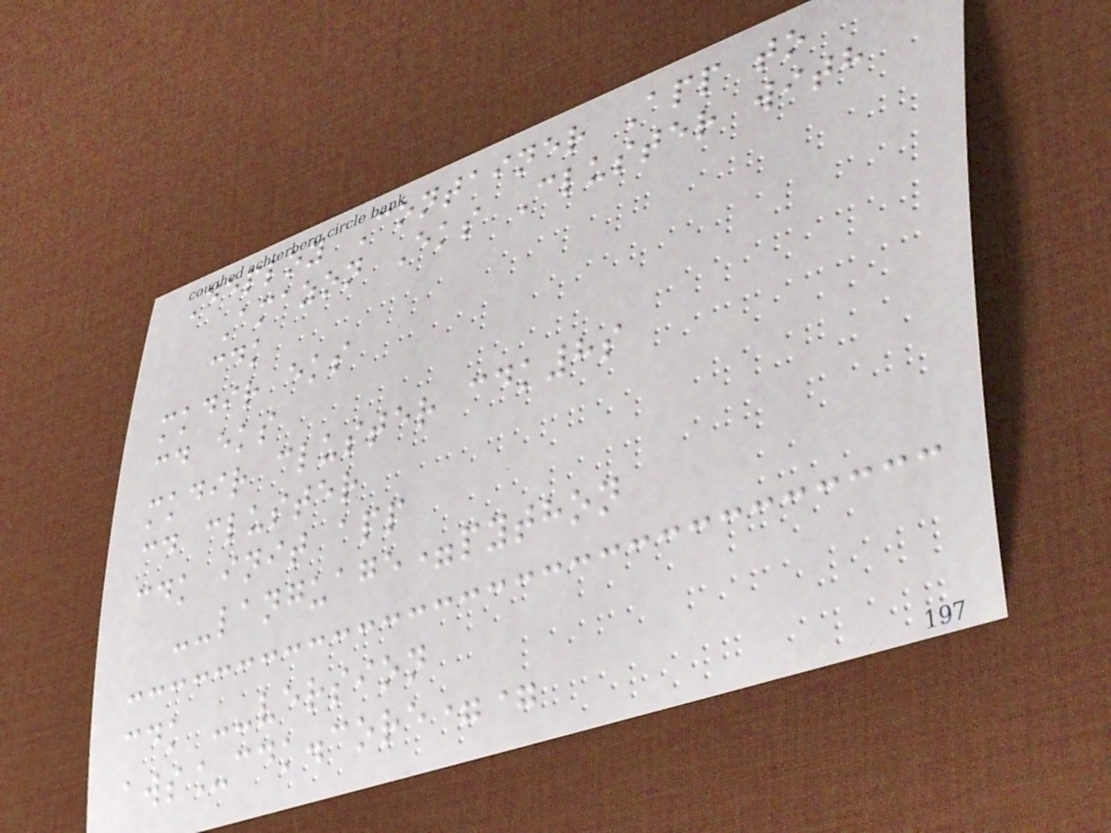Deploy Container App to
Amazon Eks Cluster with
cdk
mkdir eks
cd eks
mkdir cluster cdk8s
cd cluster
cdk init app
--language=python
cdk --version
aws_cdk.core==
